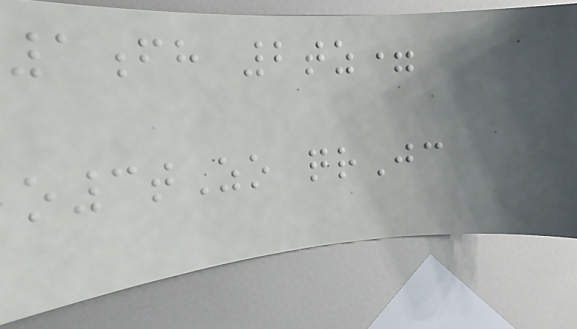1fh 2tz=
o3tZo qrJc
